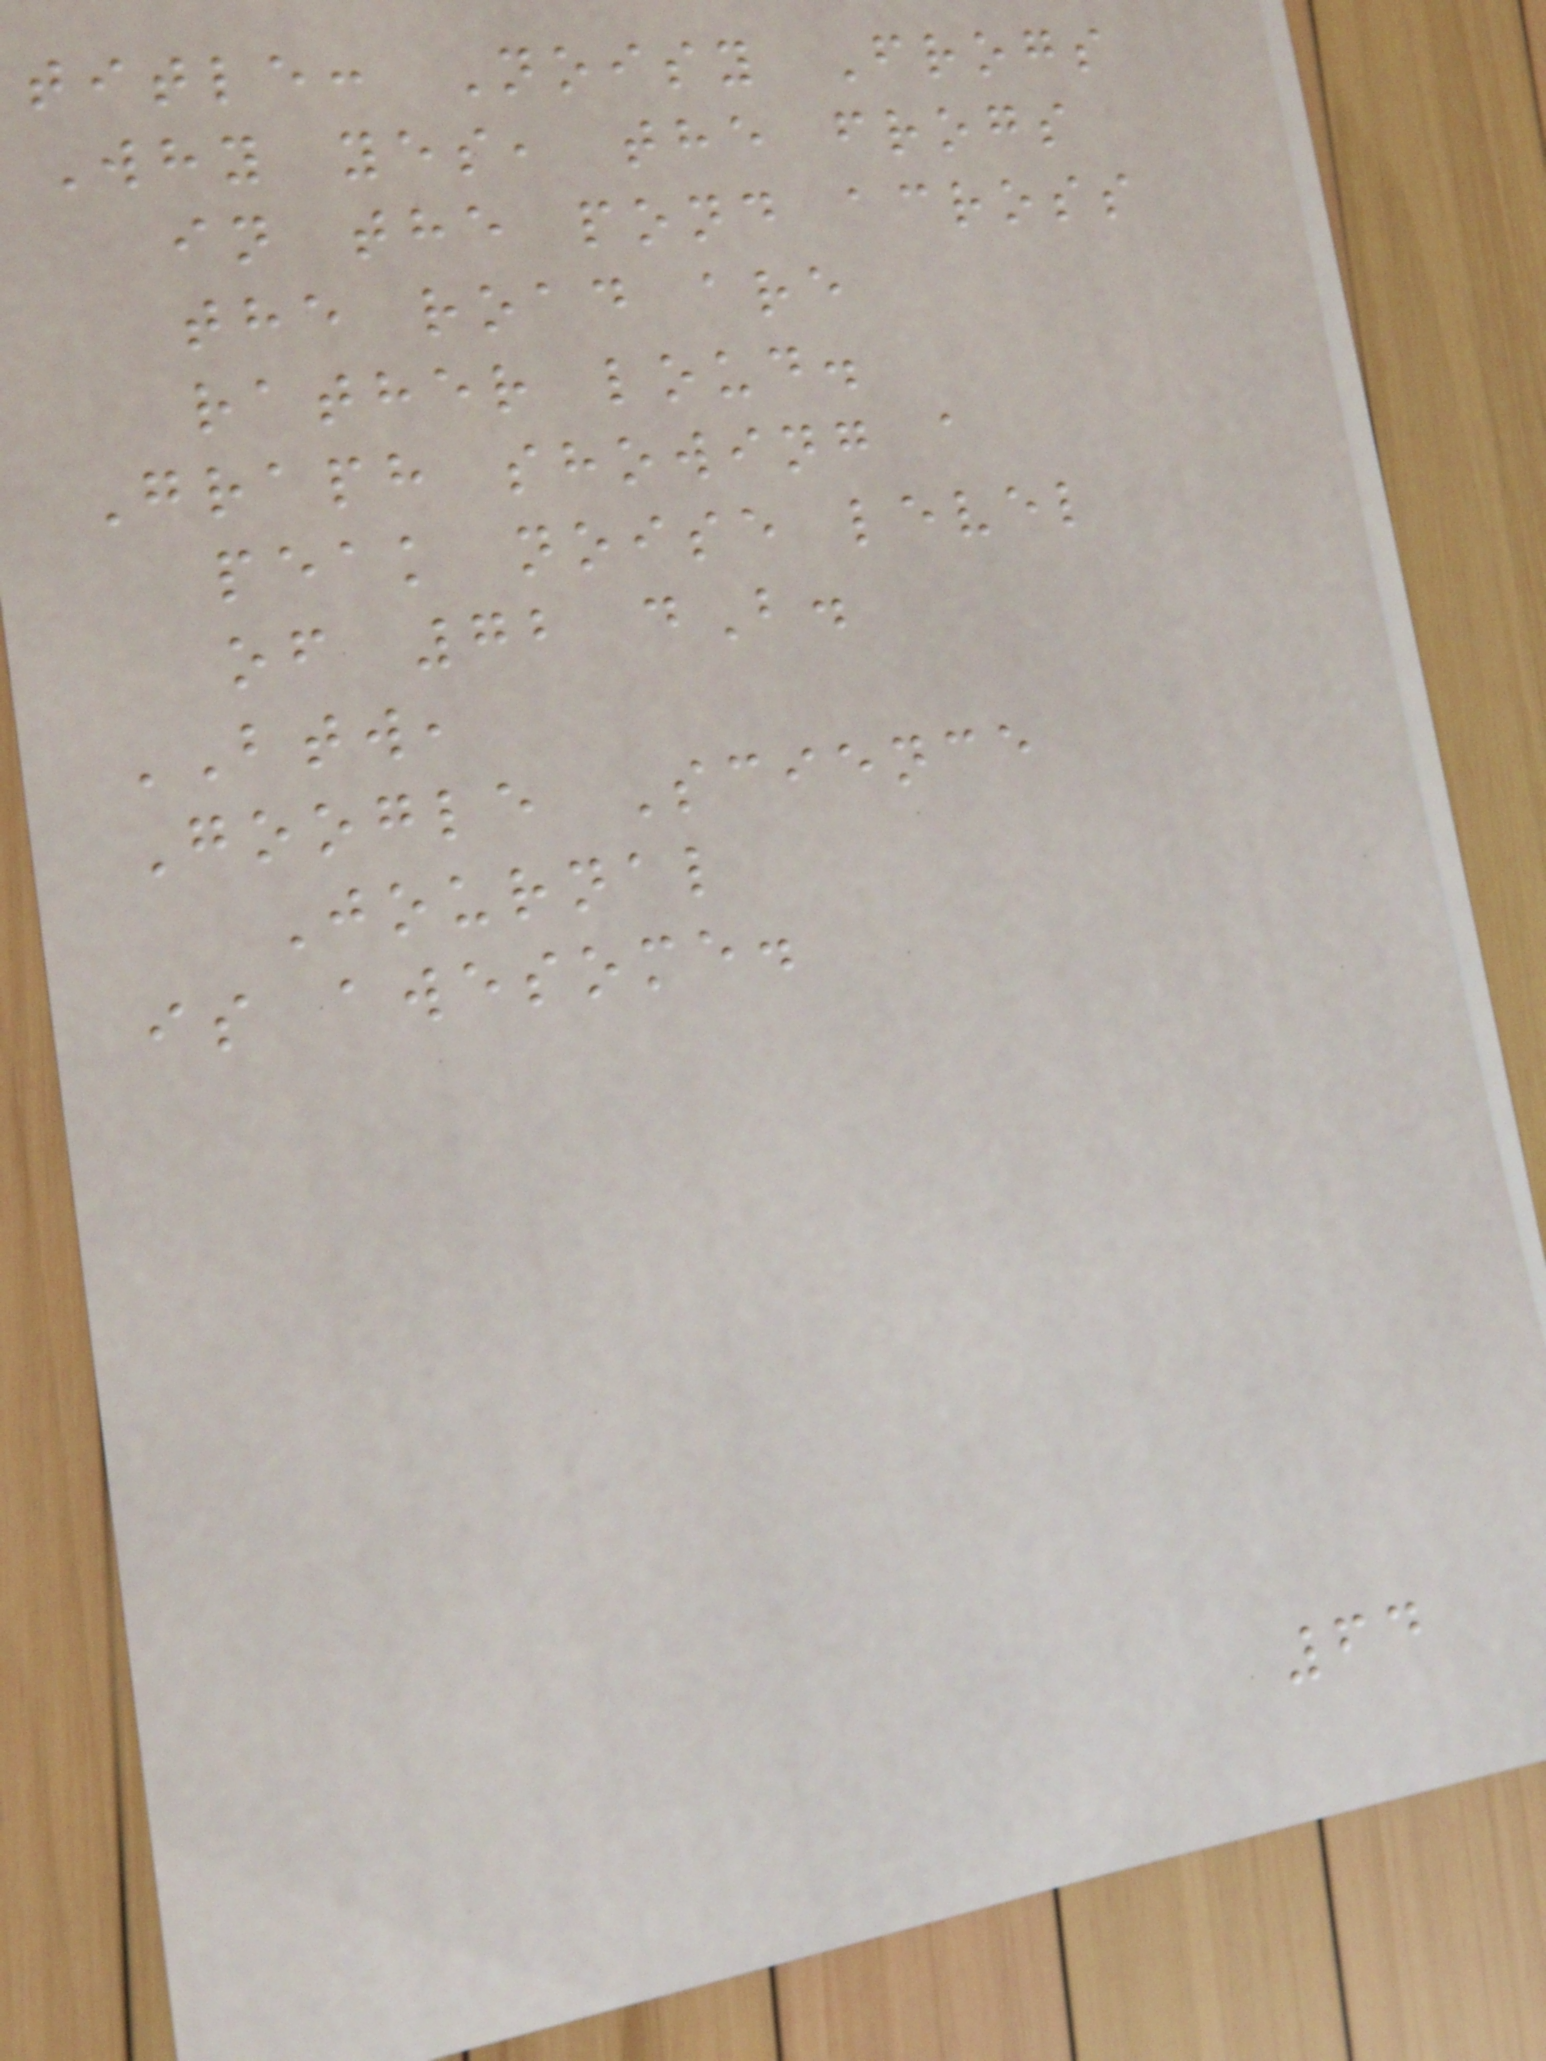title: Noisy Frogs
Why yes, the frogs
in the pond across
the road are
rather loud.
Graph showing a
peak noise level
of 72 dB.
BTW,
Google Science
Journal
is awesome.
64
